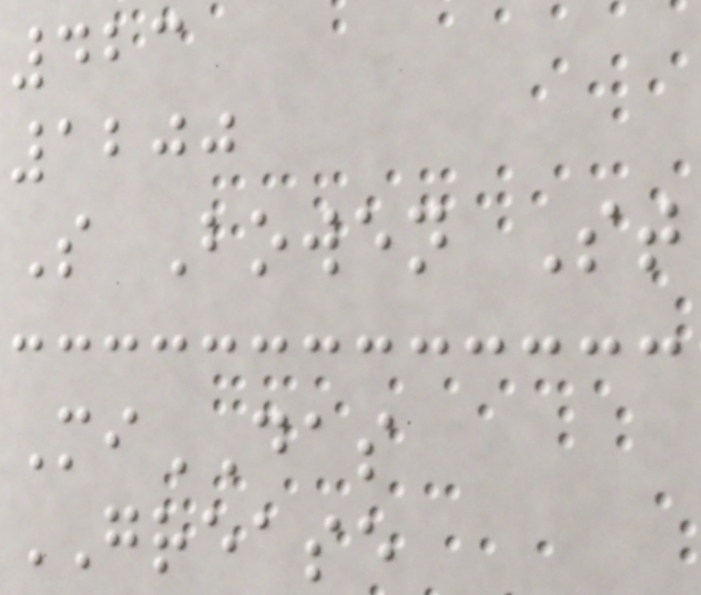423
1200
S Bowen St
MiDAS
GREASE
